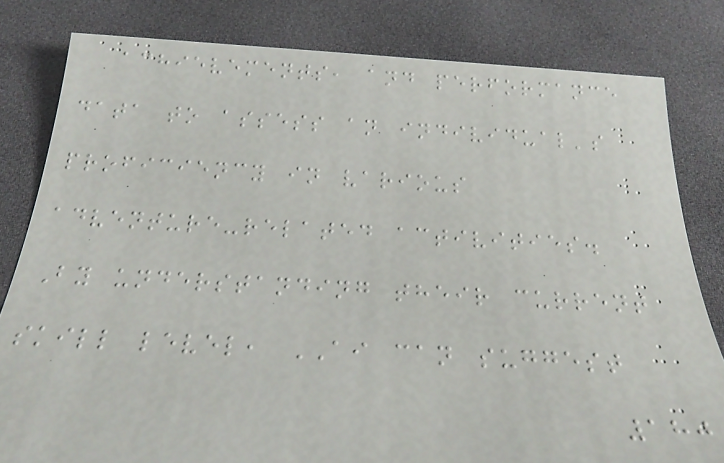achievements, and performance
data to assess an individual's
proficiency in various
adventure-related activities.
By understanding their current
skill level, AI can suggest
180
